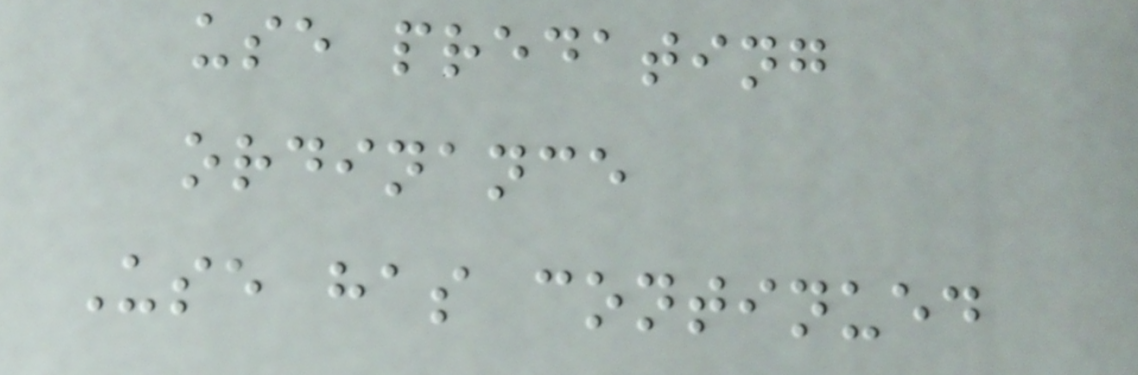use predating
ordinance
Use has continued
